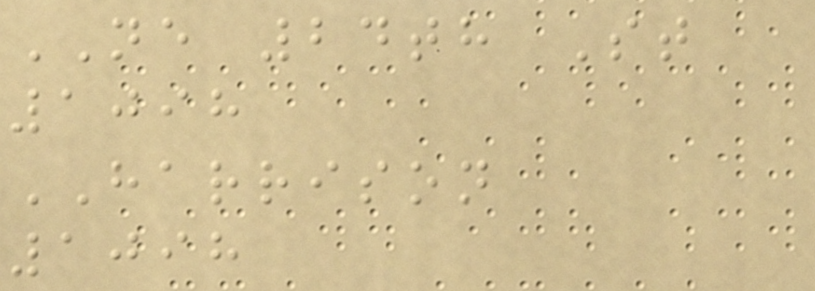NE 24th St
1098
HARRISON
1098
